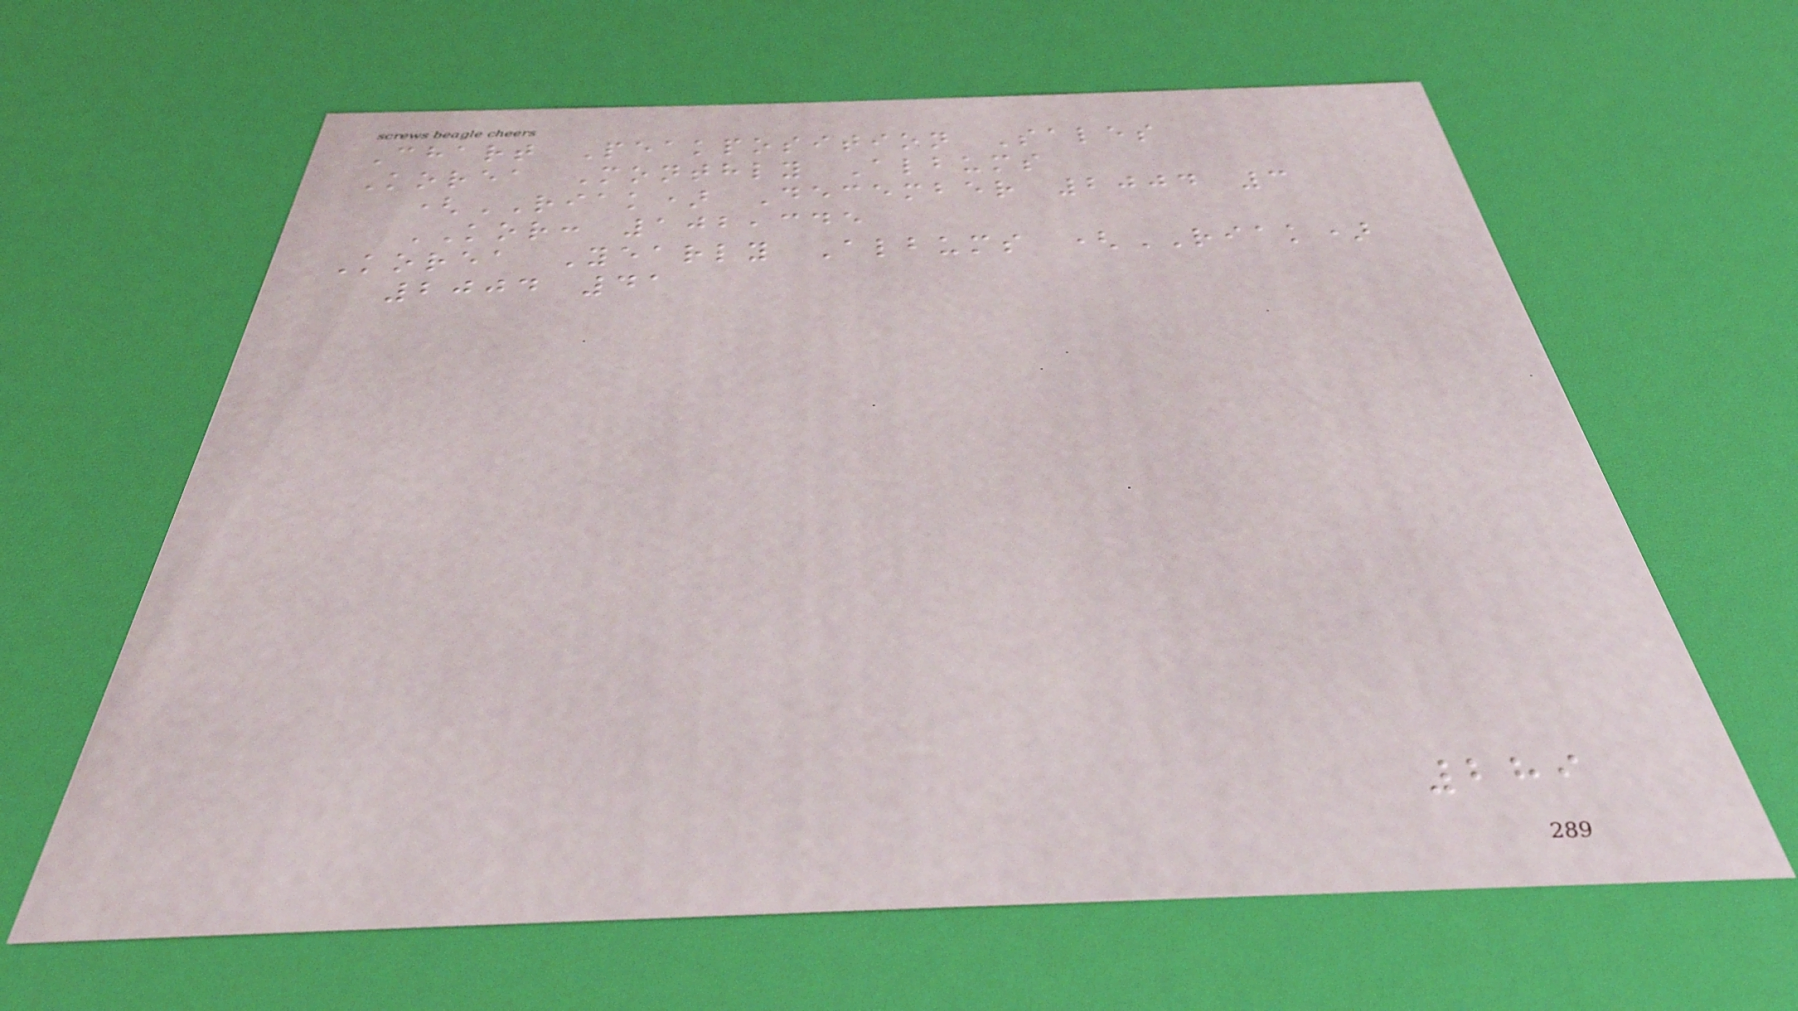Chart Peakposition Sales
Korea Monthly Albums
(RIAK) December 2004 3
KOR: 102,345
Korea Yearly Albums (RIAK)
2004 41
289
